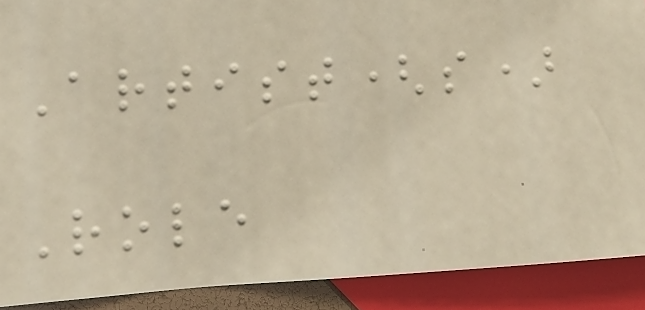Artist(s)
Role
